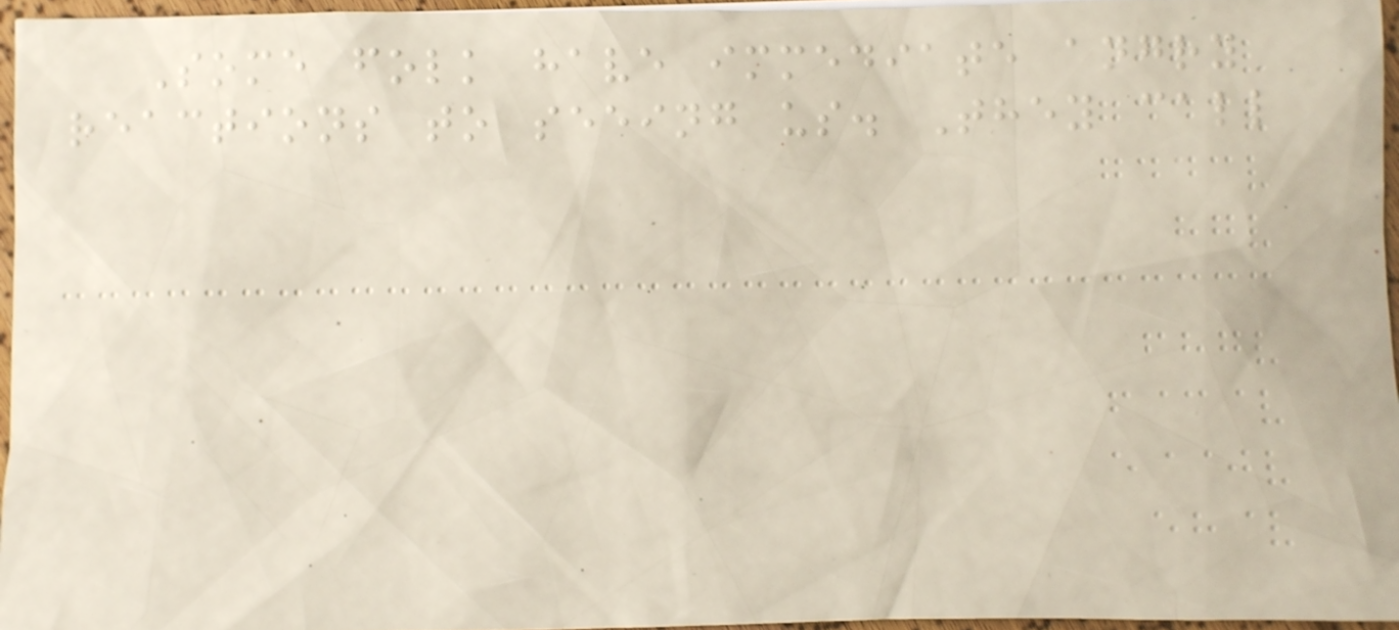Some folk have immediate angry
reactions to seeing us. They call
